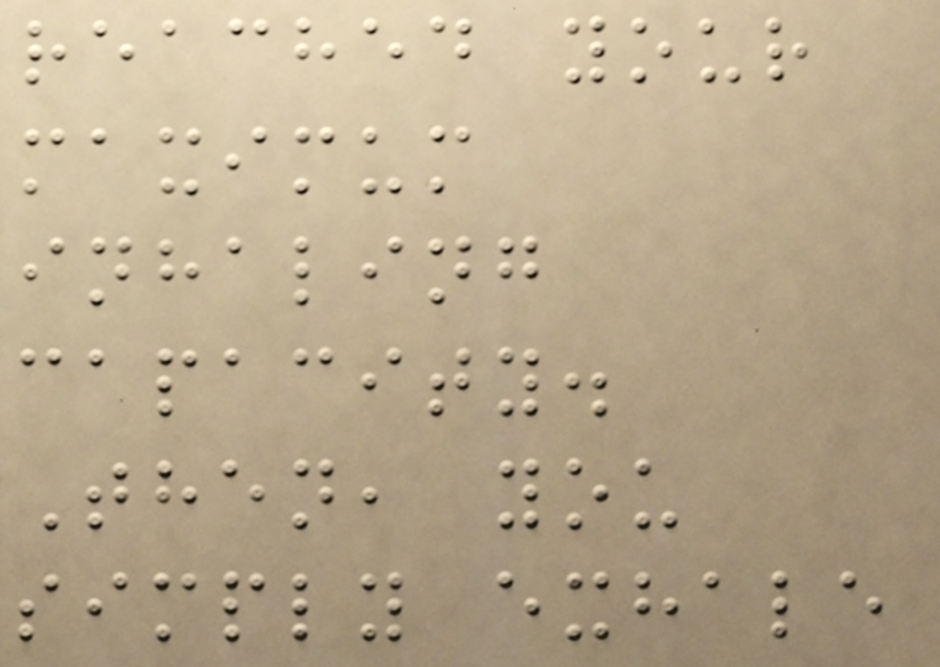reached your
maximum
inhaling
capacity.
Then, you
simply exhale
